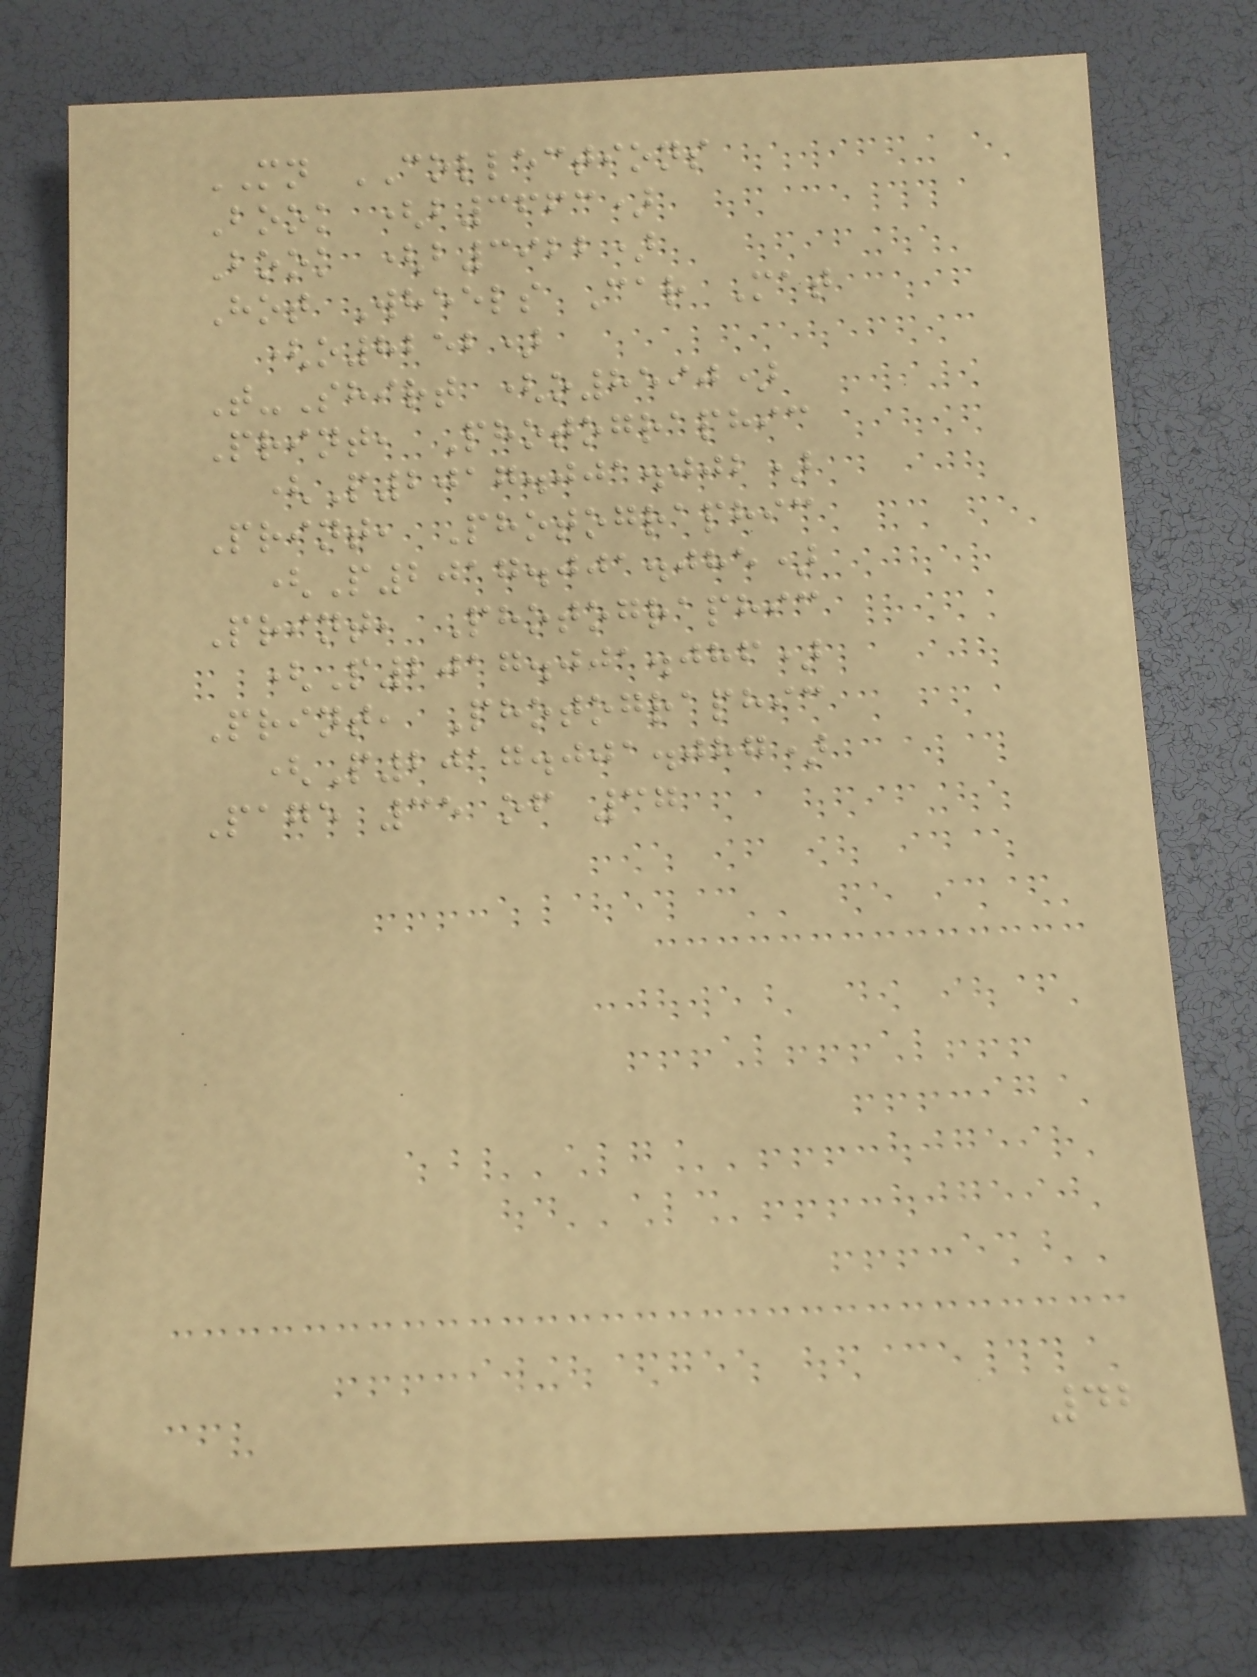MN COLLECTIONS
Book (b3663)
Book (b3922)
Hot Wheels Car Mat
(o8252)
T-Shirt (o8590)
Print, Photographic
(P2017.001.002)
Print, Photographic
(P2017.001.085)
Print, Photographic
(P2017.001.086)
Print, Photographic
(P2017.001.087)
Page 35 of 37
42
